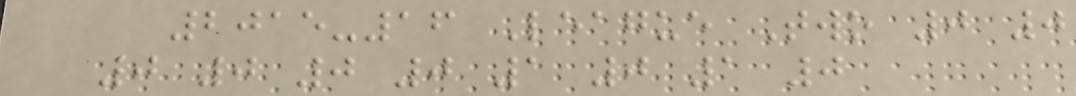2015-16 League Two 0 0
0 0 0 0 1 0 1 0
